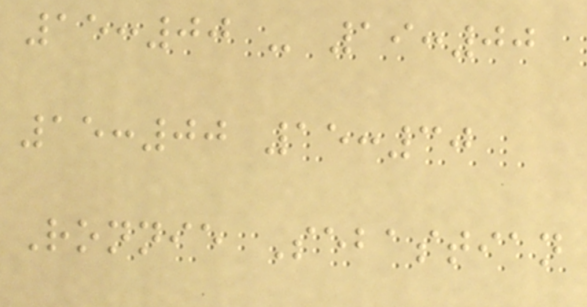15:00 - 19:00
15:00 15:30
Ronnie Sebastian
